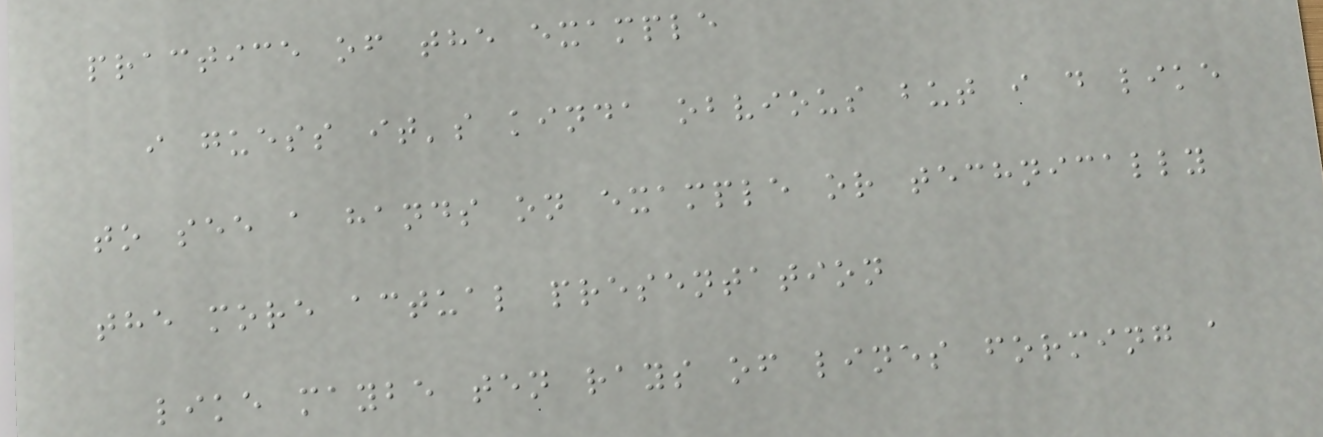practice of the example
i guess it's kinda obvious but i d like
to see a hands on example or technically
the more actual presentation
like maybe ten rays of lines forming a
